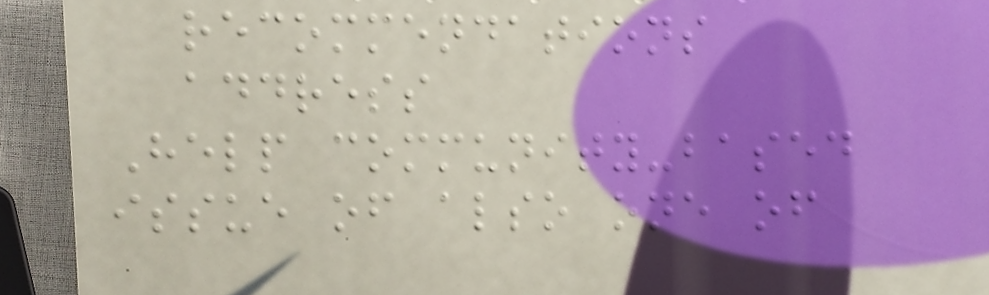recommendations
address
Help community-based
issue of also one of
